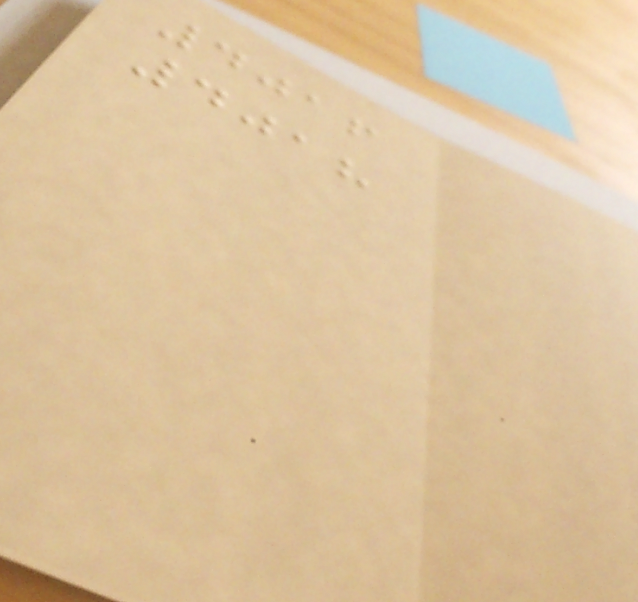4016
4018
